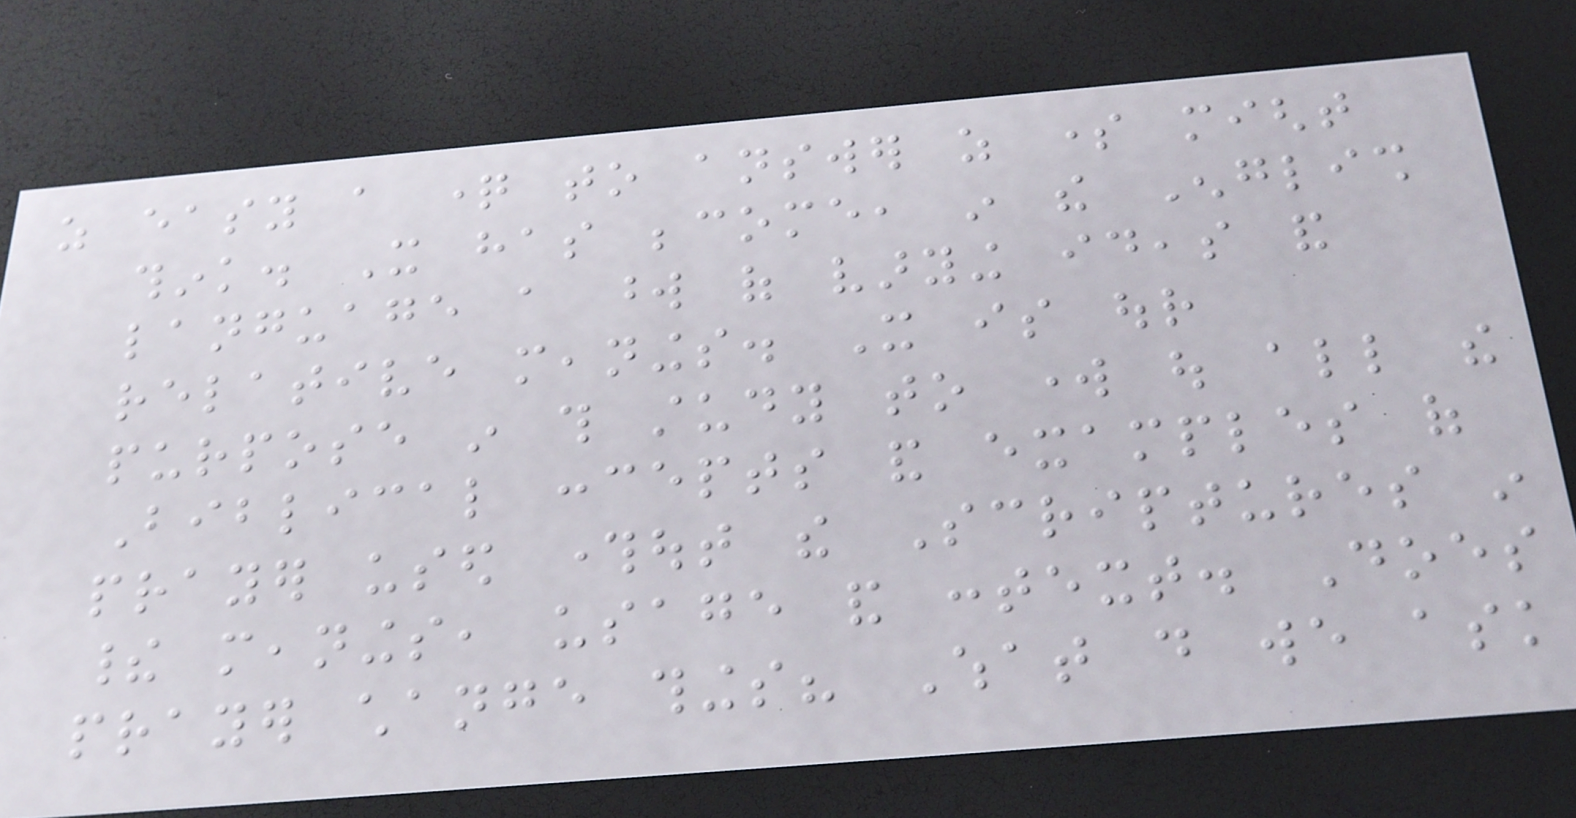as easy a question to answer as some might
think. It has become, in the English
language a word of varying ideas and
relative meanings. It is our
purpose in this study to work out all the
Biblical concepts and examples of
prayer used throughout the Scriptures in
their meanings, usage and context. Does
prayer change things? What do we ask
